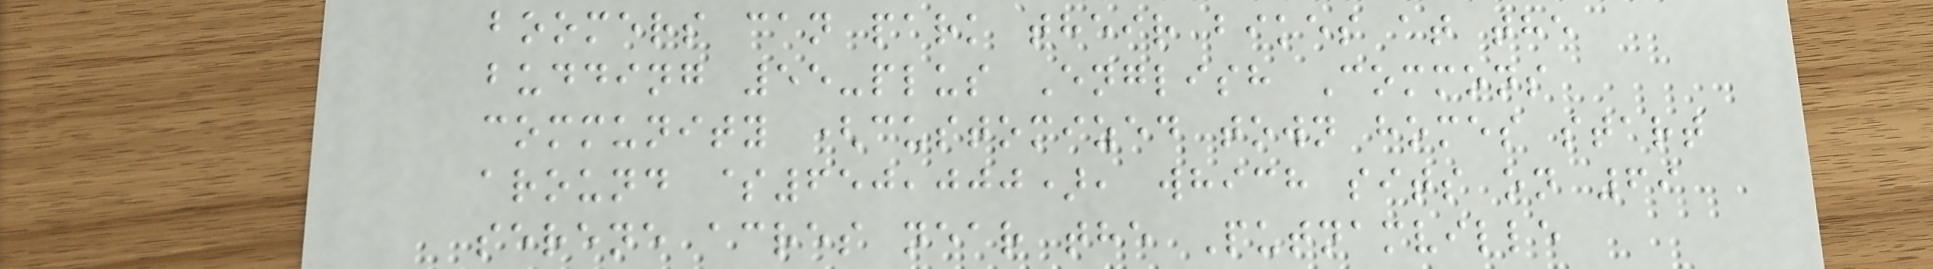boomers can park their bikes at the
budding 55-plus English Commons
community (customized town homes start
around $650,000), which sits on 69
serene acres near the Putnamville
